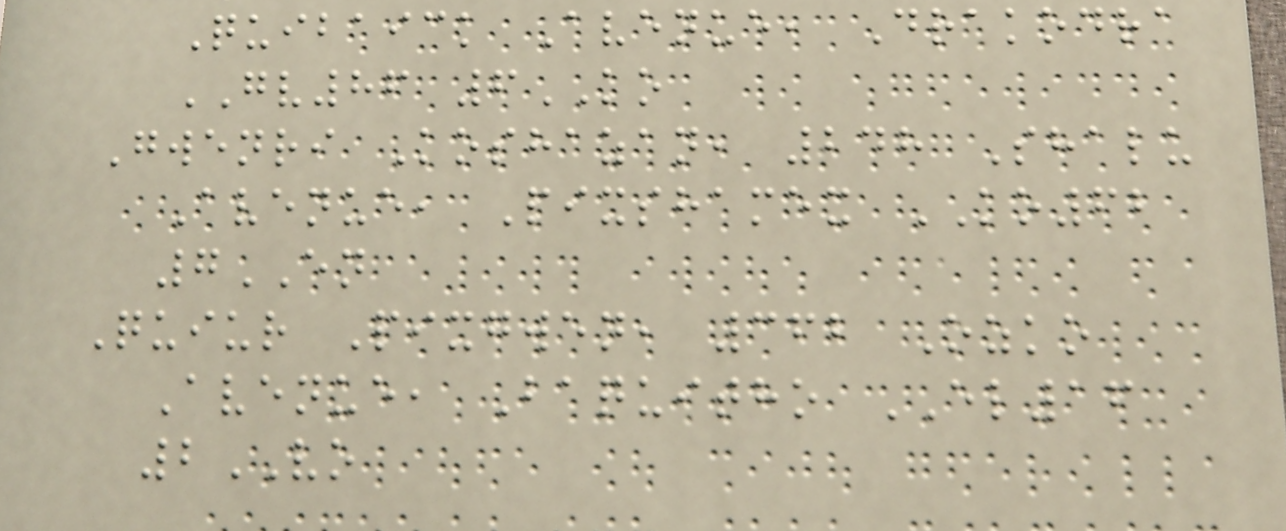Quibaick Avenue, Drakodra
GV86 6KO
Gwenri Koshazan, 248 Shalu
Avenue, Pixshamex KO62
7EN
Quiur Pixgwen, 362 Ozko
Avenue, Baquitho EL16
2VO
